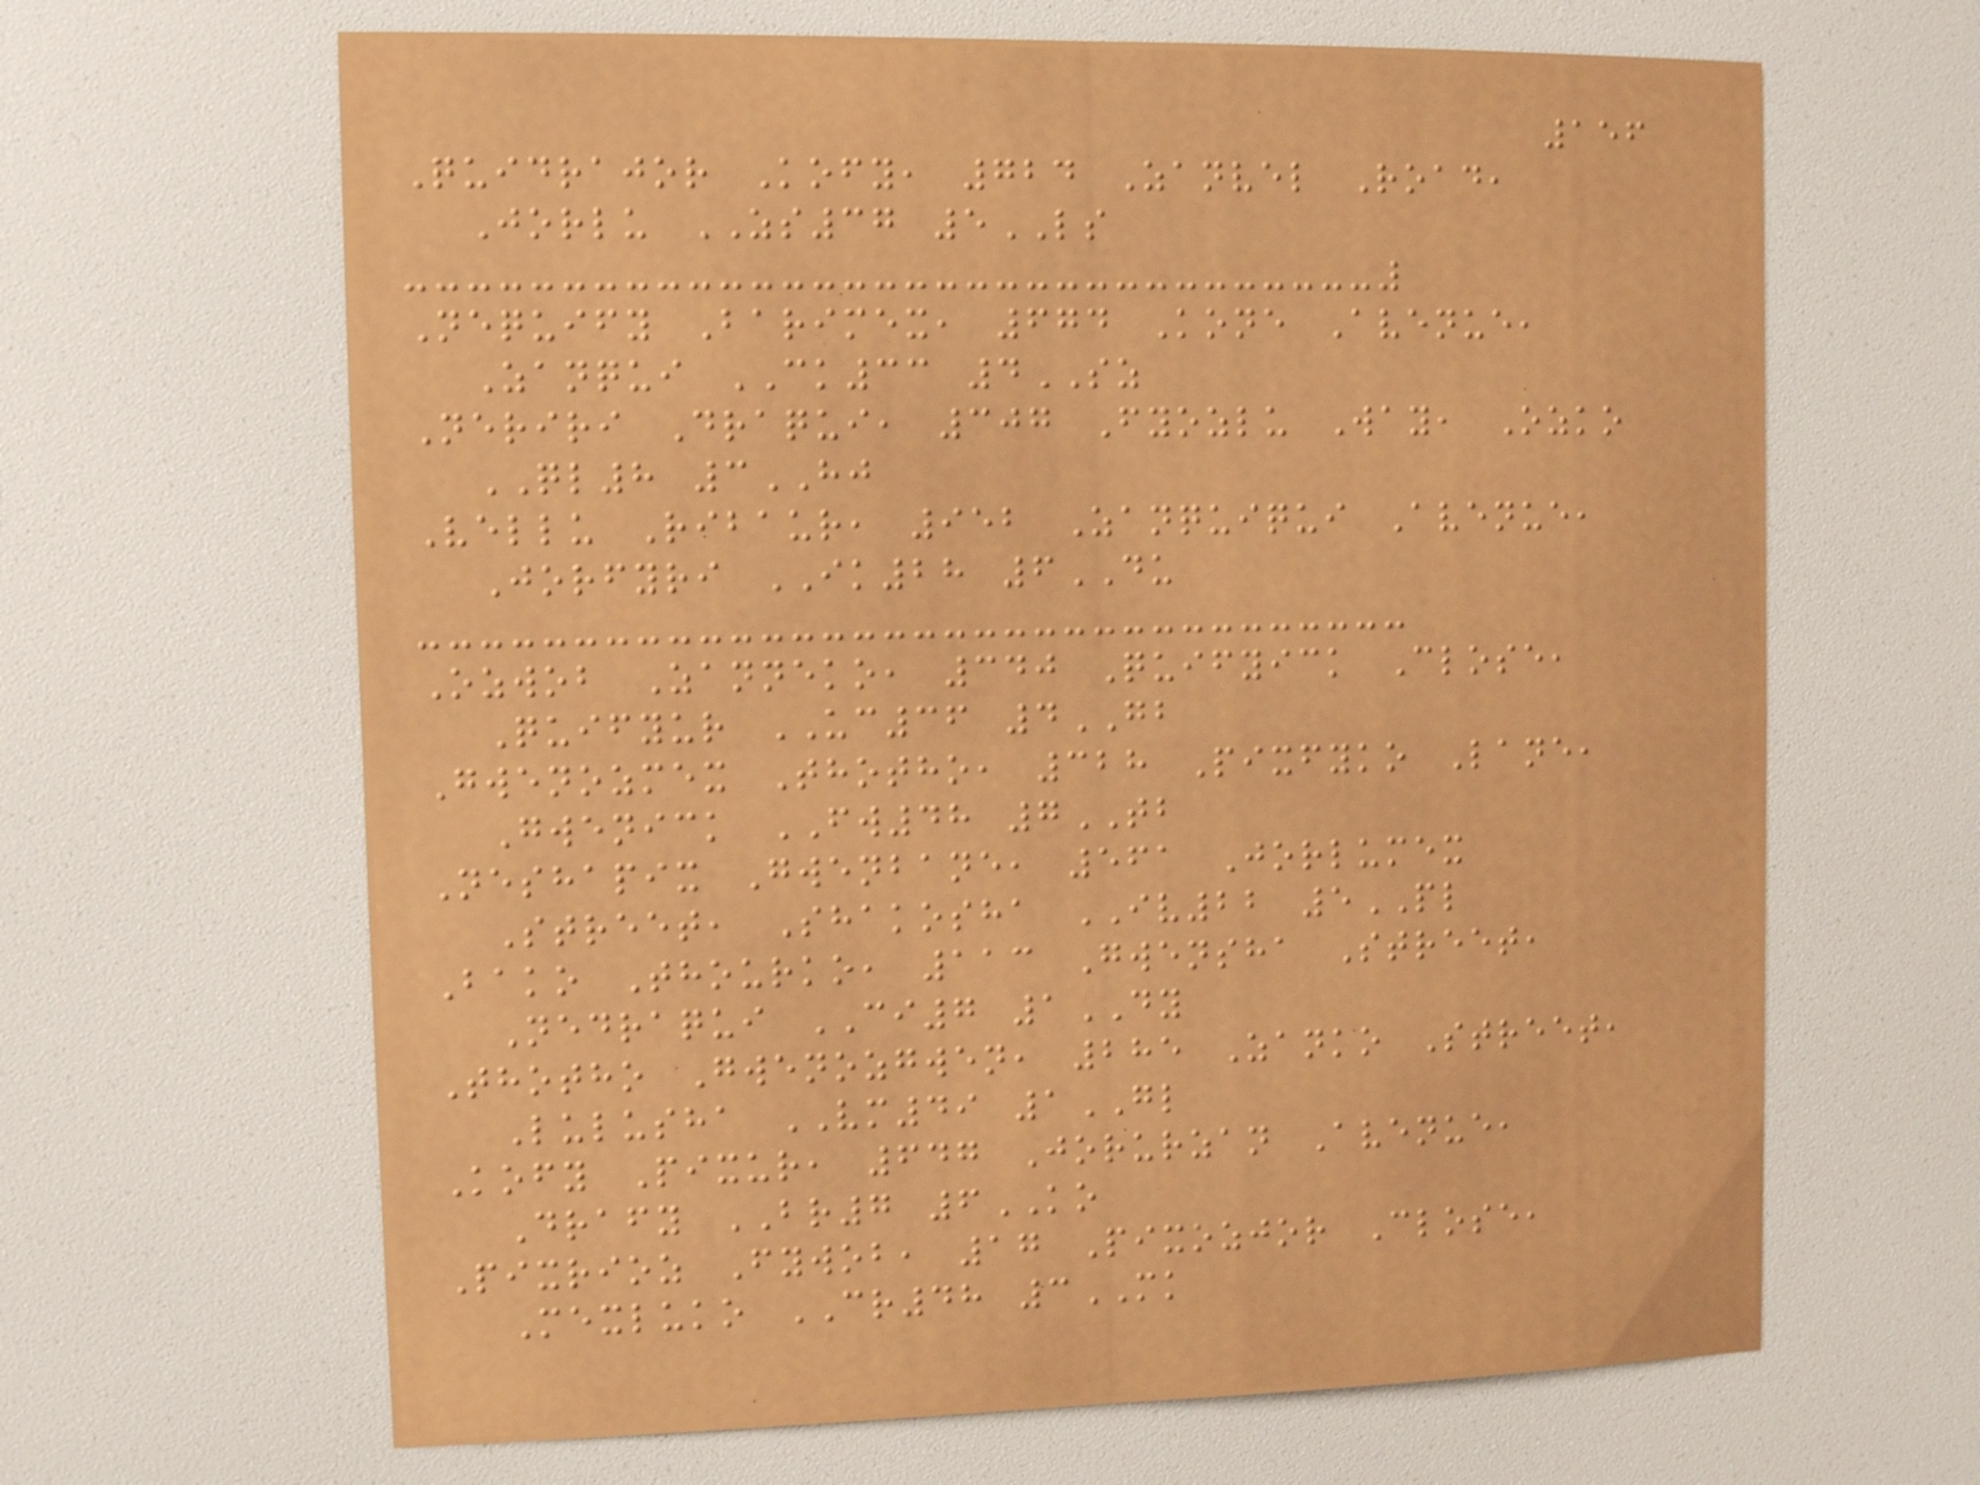156
Quidrajor Kofy, 724 Zanvel Road,
Jorlu ZS37 5LS
Nequify Barimex, 674 Kone Avenue,
Zanqui CK33 4SZ
Neriri Draqui, 307 Fyozlu Way, Ozko
QL8 3HJ
Vellu Ribaur, 952 Zanquiqui Avenue,
Jorfyri IK28 6DU
Ozwob Zanneko, 340 Quifyick Close,
Quifyur UC36 4GB
Gwenozmex Thotho, 328 Pixfyko Lane,
Gwenick FW48 7TB
Neshapix Gwenbane, 561 Jorlumex
Street, Shakosha IV22 5PL
Bako Thourko, 113 Gwensha Street,
Nedraqui CI7 1DY
Thotho Gwenozgwen, 285 Zanko Street,
Lulusha VM49 1GL
Kofy Pixur, 647 Jorurzan Avenue,
Drafy BR7 6KO
Pixrioz Fywob, 17 Pixozjor Close,
Mexluko CR48 3MK
